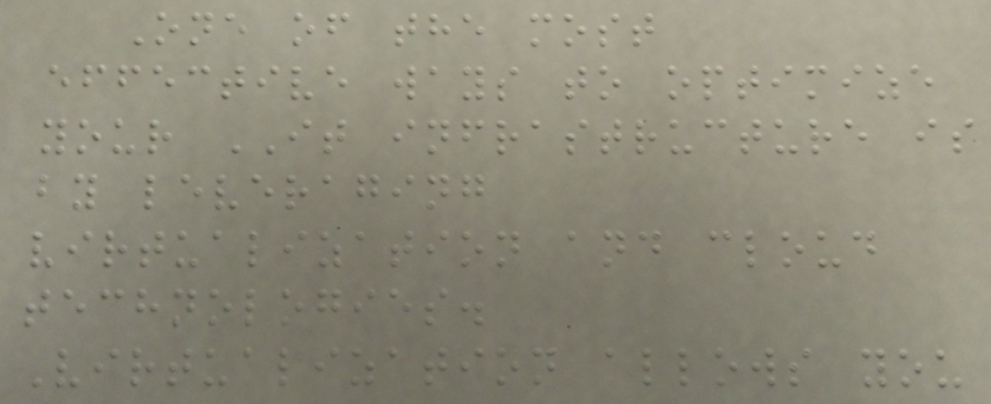One of the most
effective ways to optimize
your IT infrastructure is
by leveraging
virtualization and cloud
technologies.
Virtualization allows you
